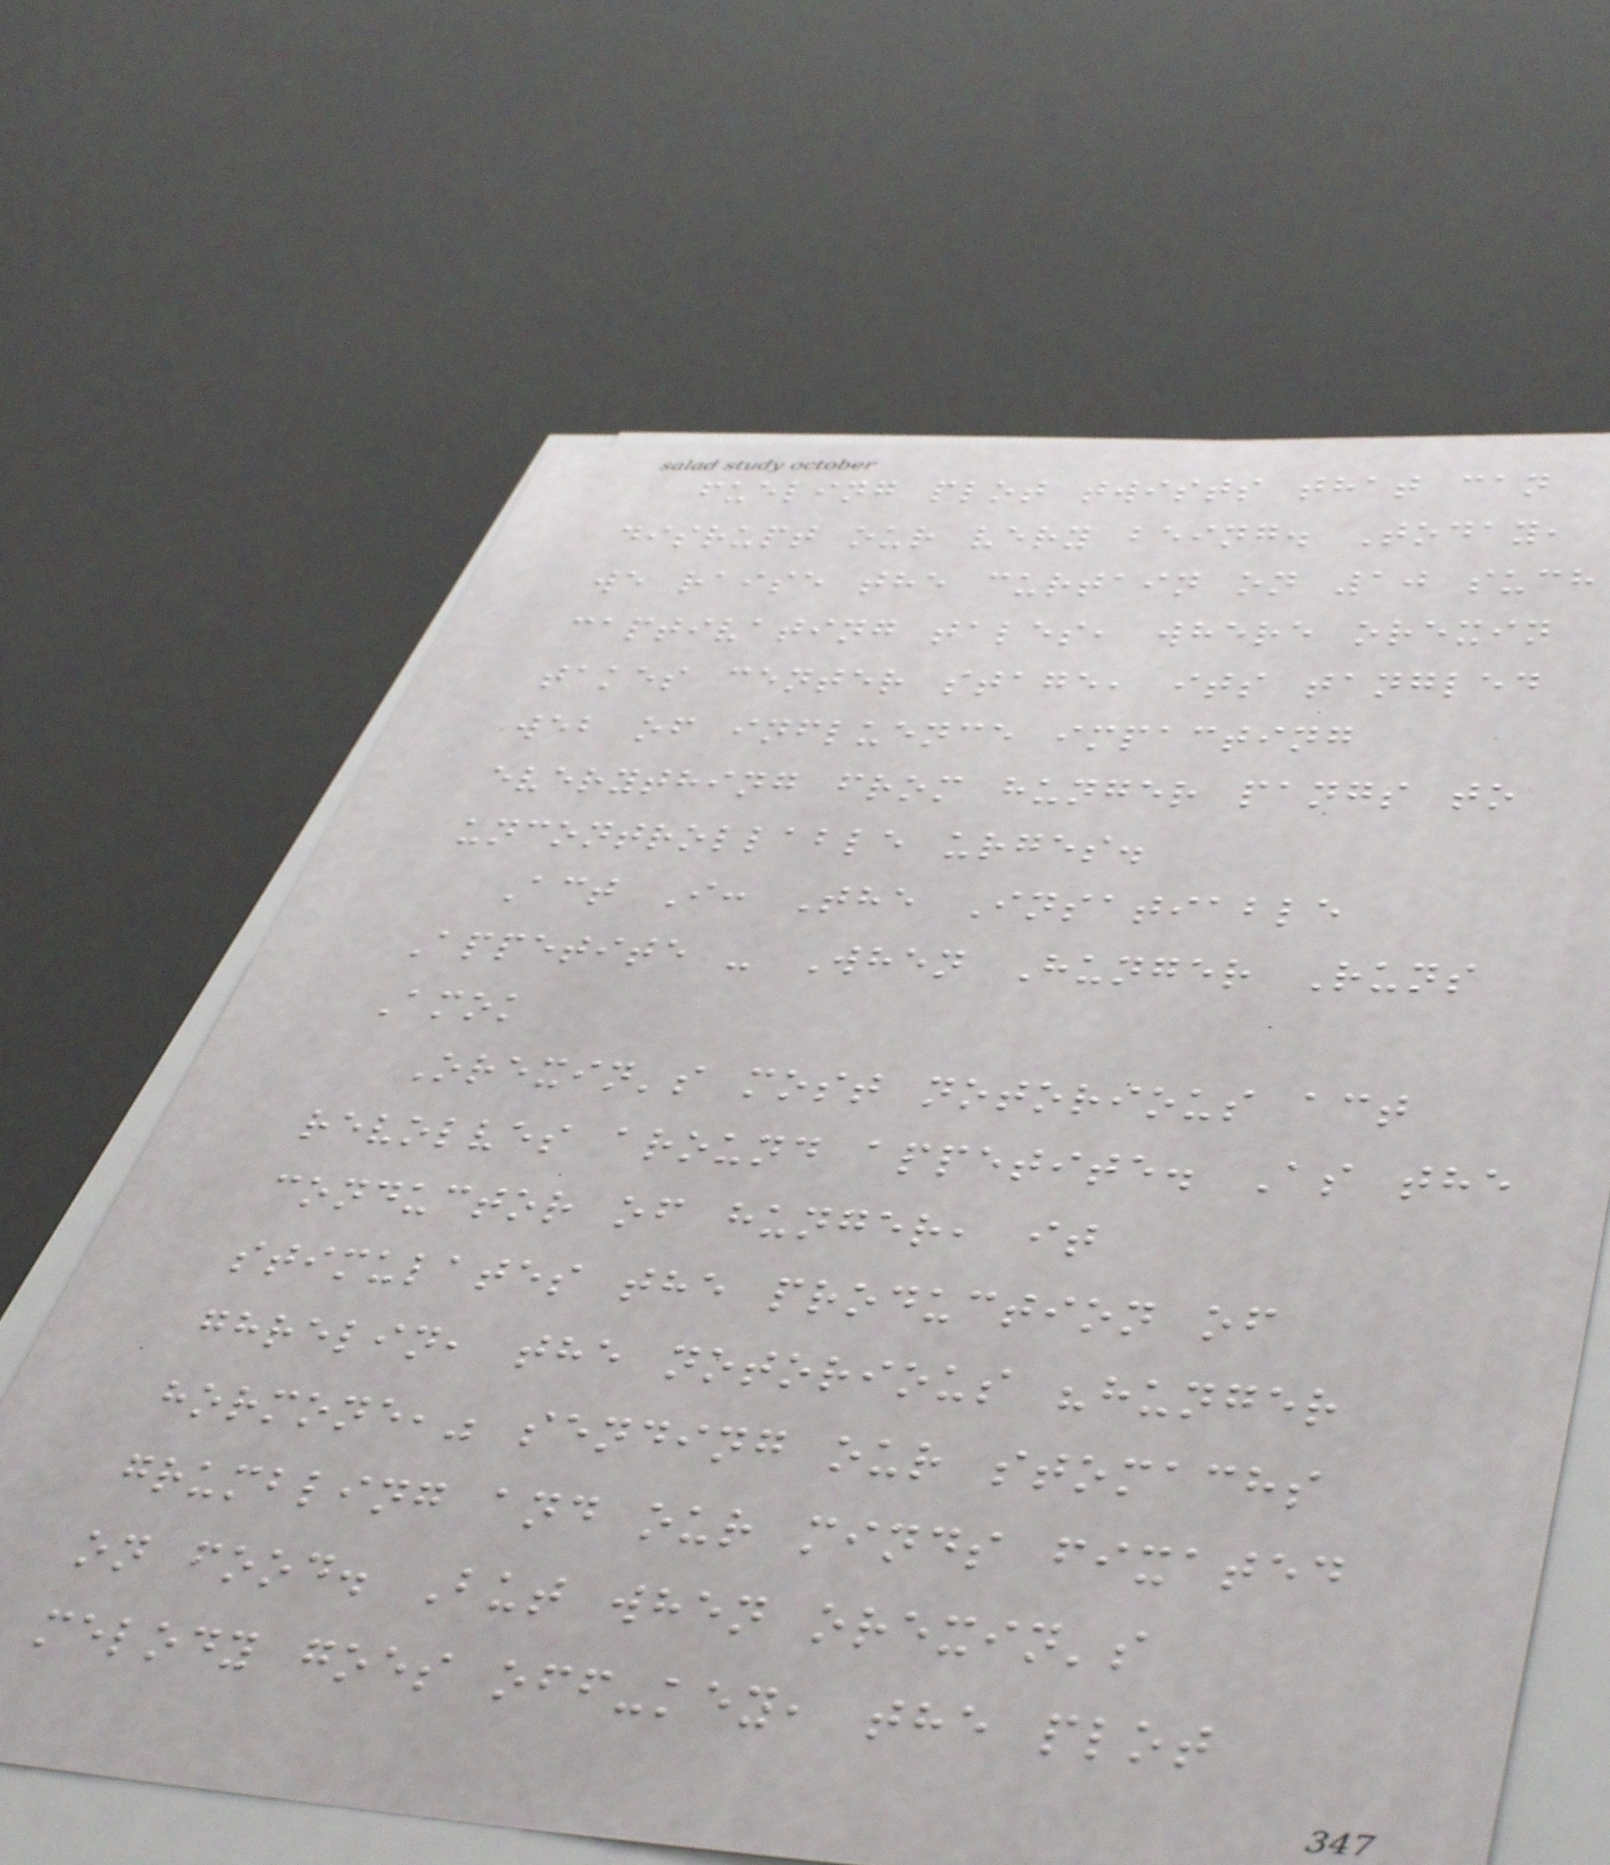fueling plot twists that can
disrupt our very being. Today,
we raise the curtain on 10 such
captivating tales, where orexin
takes center stage, its tangled
web of influence impacting
everything from hunger pangs to
uncontrollable urges.
Act I: The Insatiable
Appetite - When Hunger Runs
Amok
Orexin's most notorious act
revolves around appetite. As the
conductor of hunger, it
stimulates the production of
ghrelin, the notorious "hunger
hormone," sending our stomachs
grumbling and our minds fixated
on food. But when orexin's
melody goes off-key, the plot
